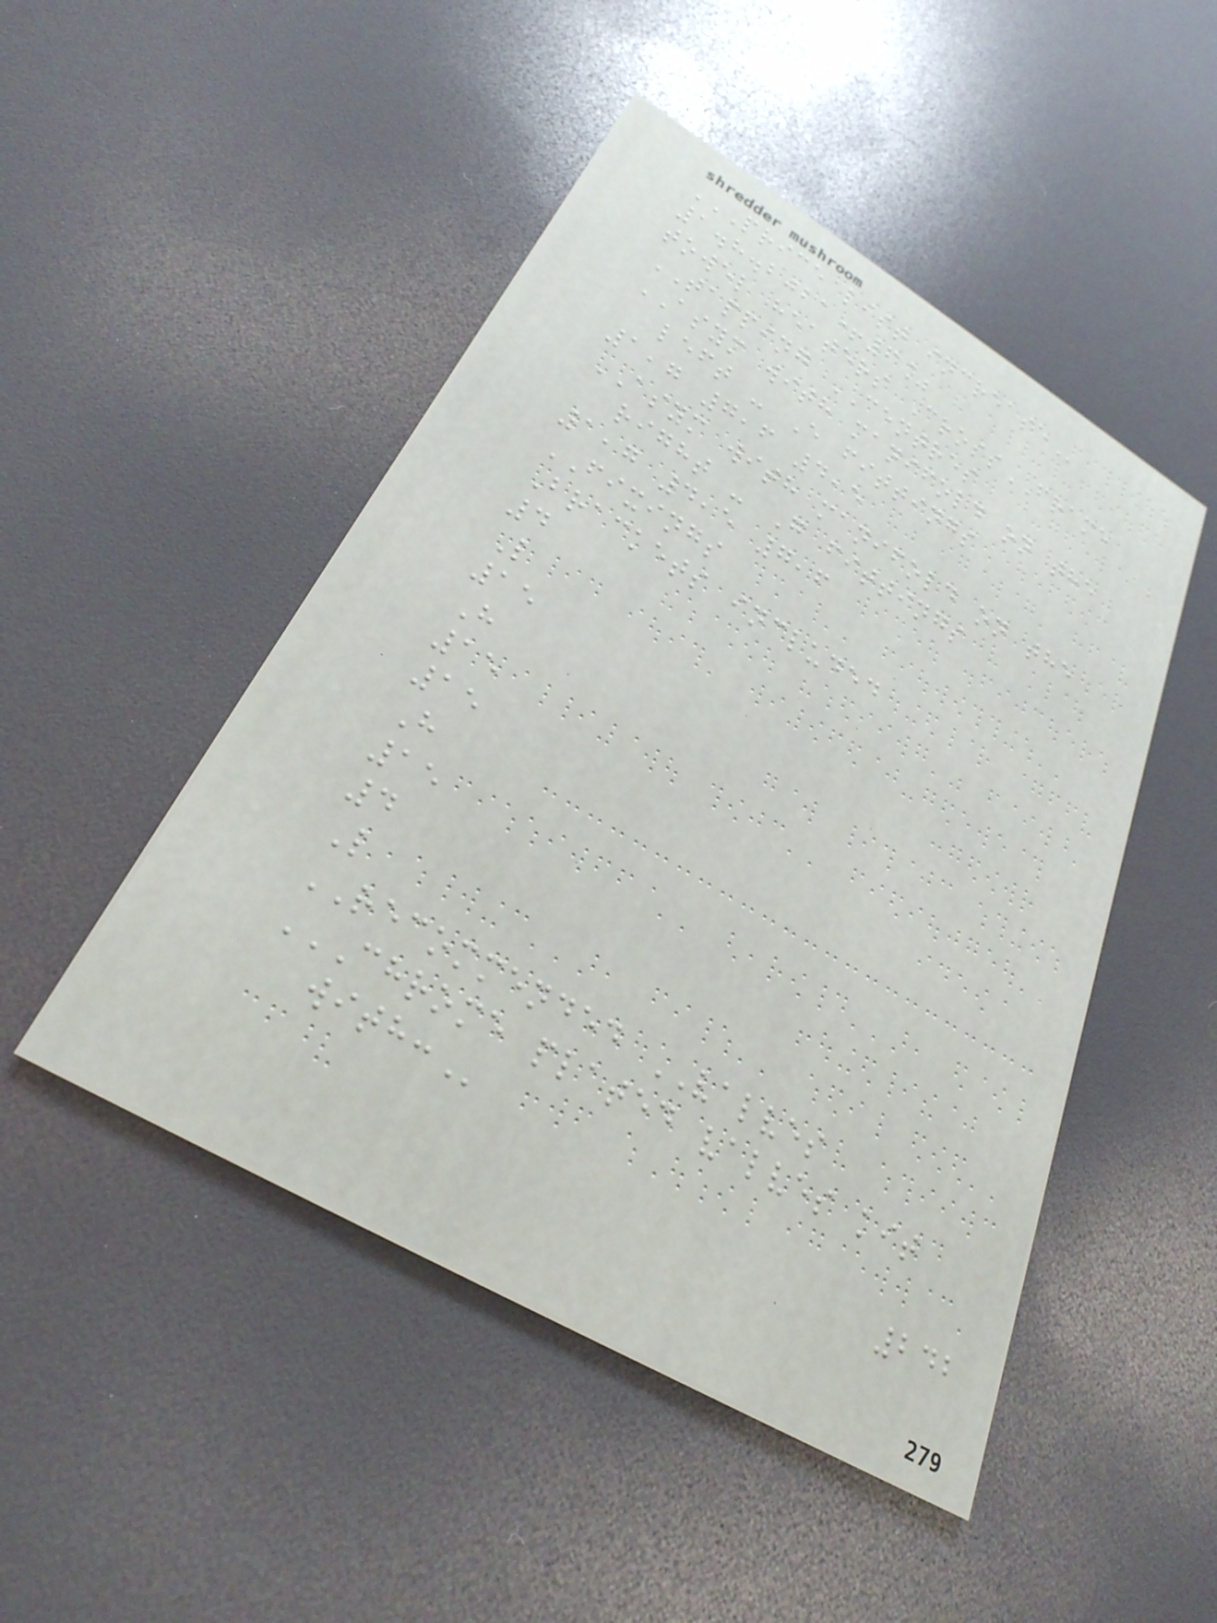PRICE LIST INCREASE
1.8.2021+6%
towel heaters CrossFRAME
TAPPING CENTRES
ASYM with manifold on the
left - E fittings
1,7 7,6 4,5
ASYM with manifold on the
right - G fittings
1,7 4,5 7,6
FIXINGS
Brackets included
4
L
15
H
15
15
H
15
4
L
RECOMMENDED VALVES
CHROME PLATED VALVES KIT
WITH:
242
